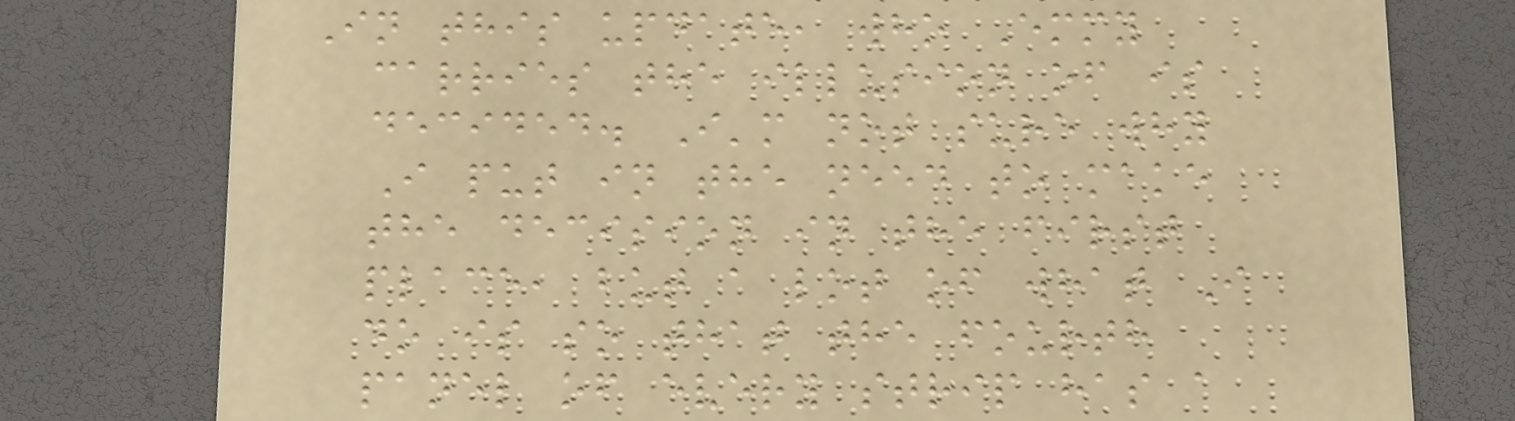In this update, who Emmy
carries the illusion of is
decided. I'm not sure why
I put in the need to make
the decision in the first
place, but a lot of what I
do is so that the fourth
panel of every strip has a
